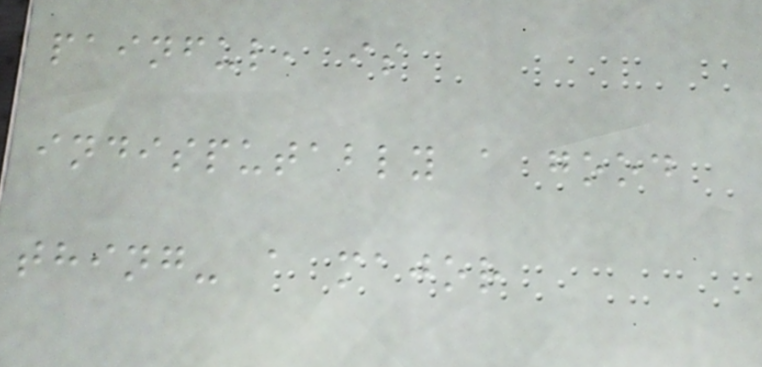painful, is
indisputably a good
thing- a major
